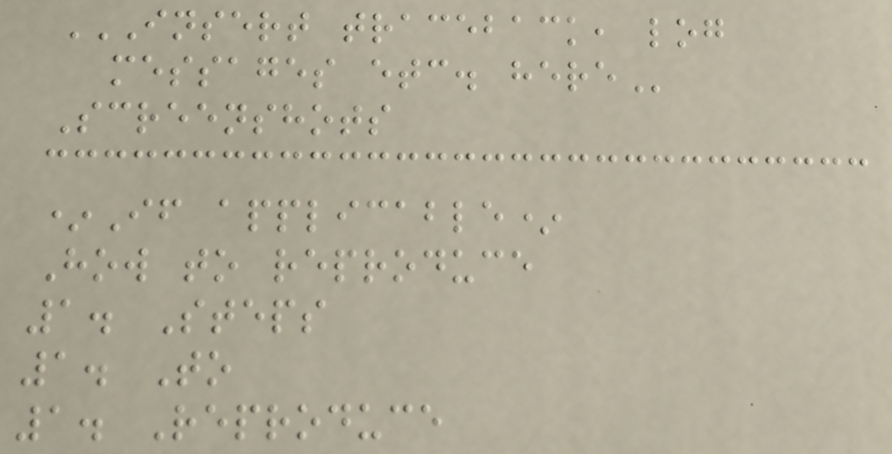INSERT TRACEBACK, LOG
MESSAGES ETC. HERE
Screenshots
*If applicable*
How to reproduce
1. Steps
1. To
1. Reproduce
